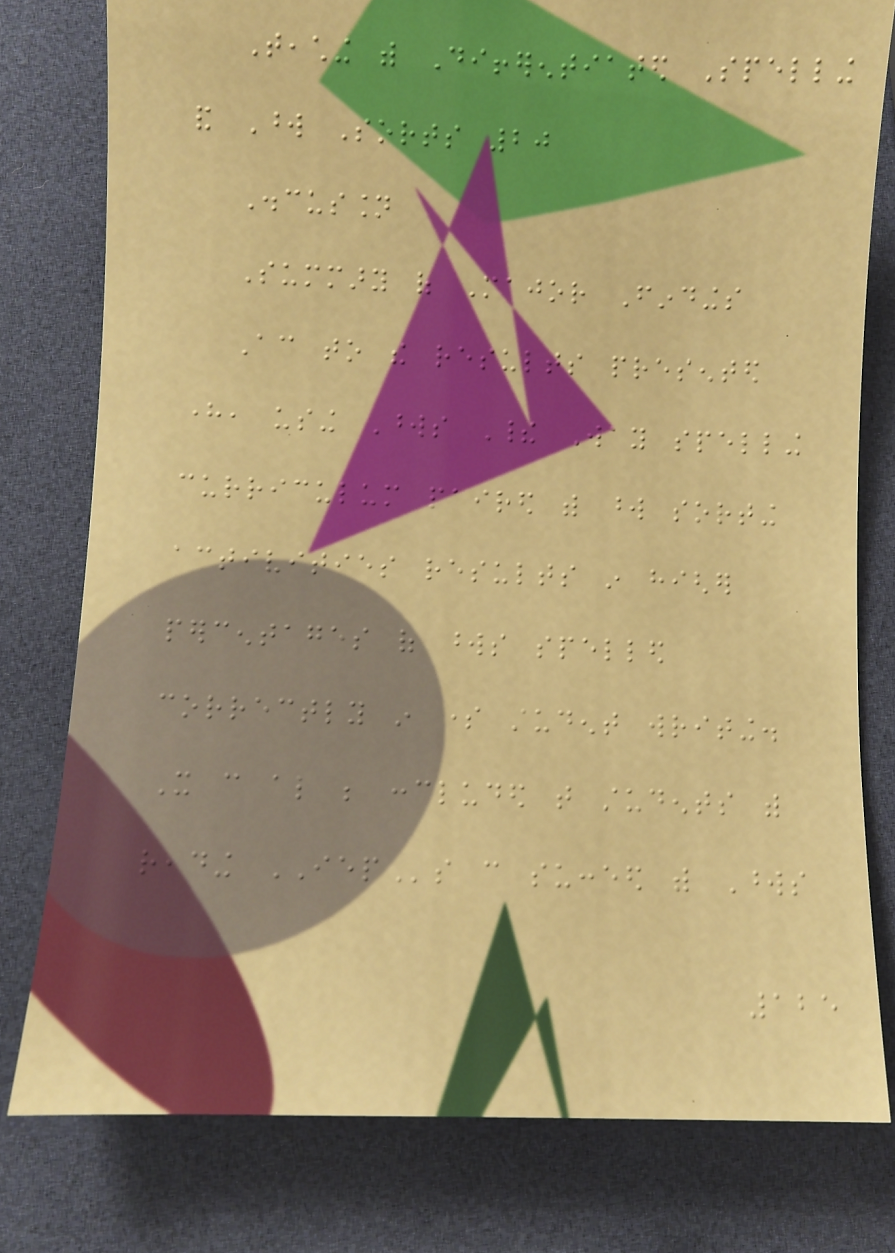Teaching with Differentiated Spelling
and Word Sorts 20
Discussion
Summary of Major Findings
According to the results presented
here, using Words Their Way spelling
curriculum paired with word sorting
activities results in higher
percentages of words spelled
correctly in some student writing.
It can also be concluded that students with
reading IEPs can succeed with Words
125
